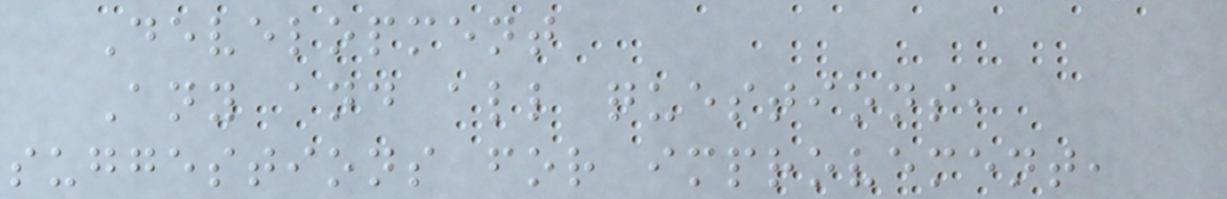Development
Any and all questions,
suggestions for improvement,
